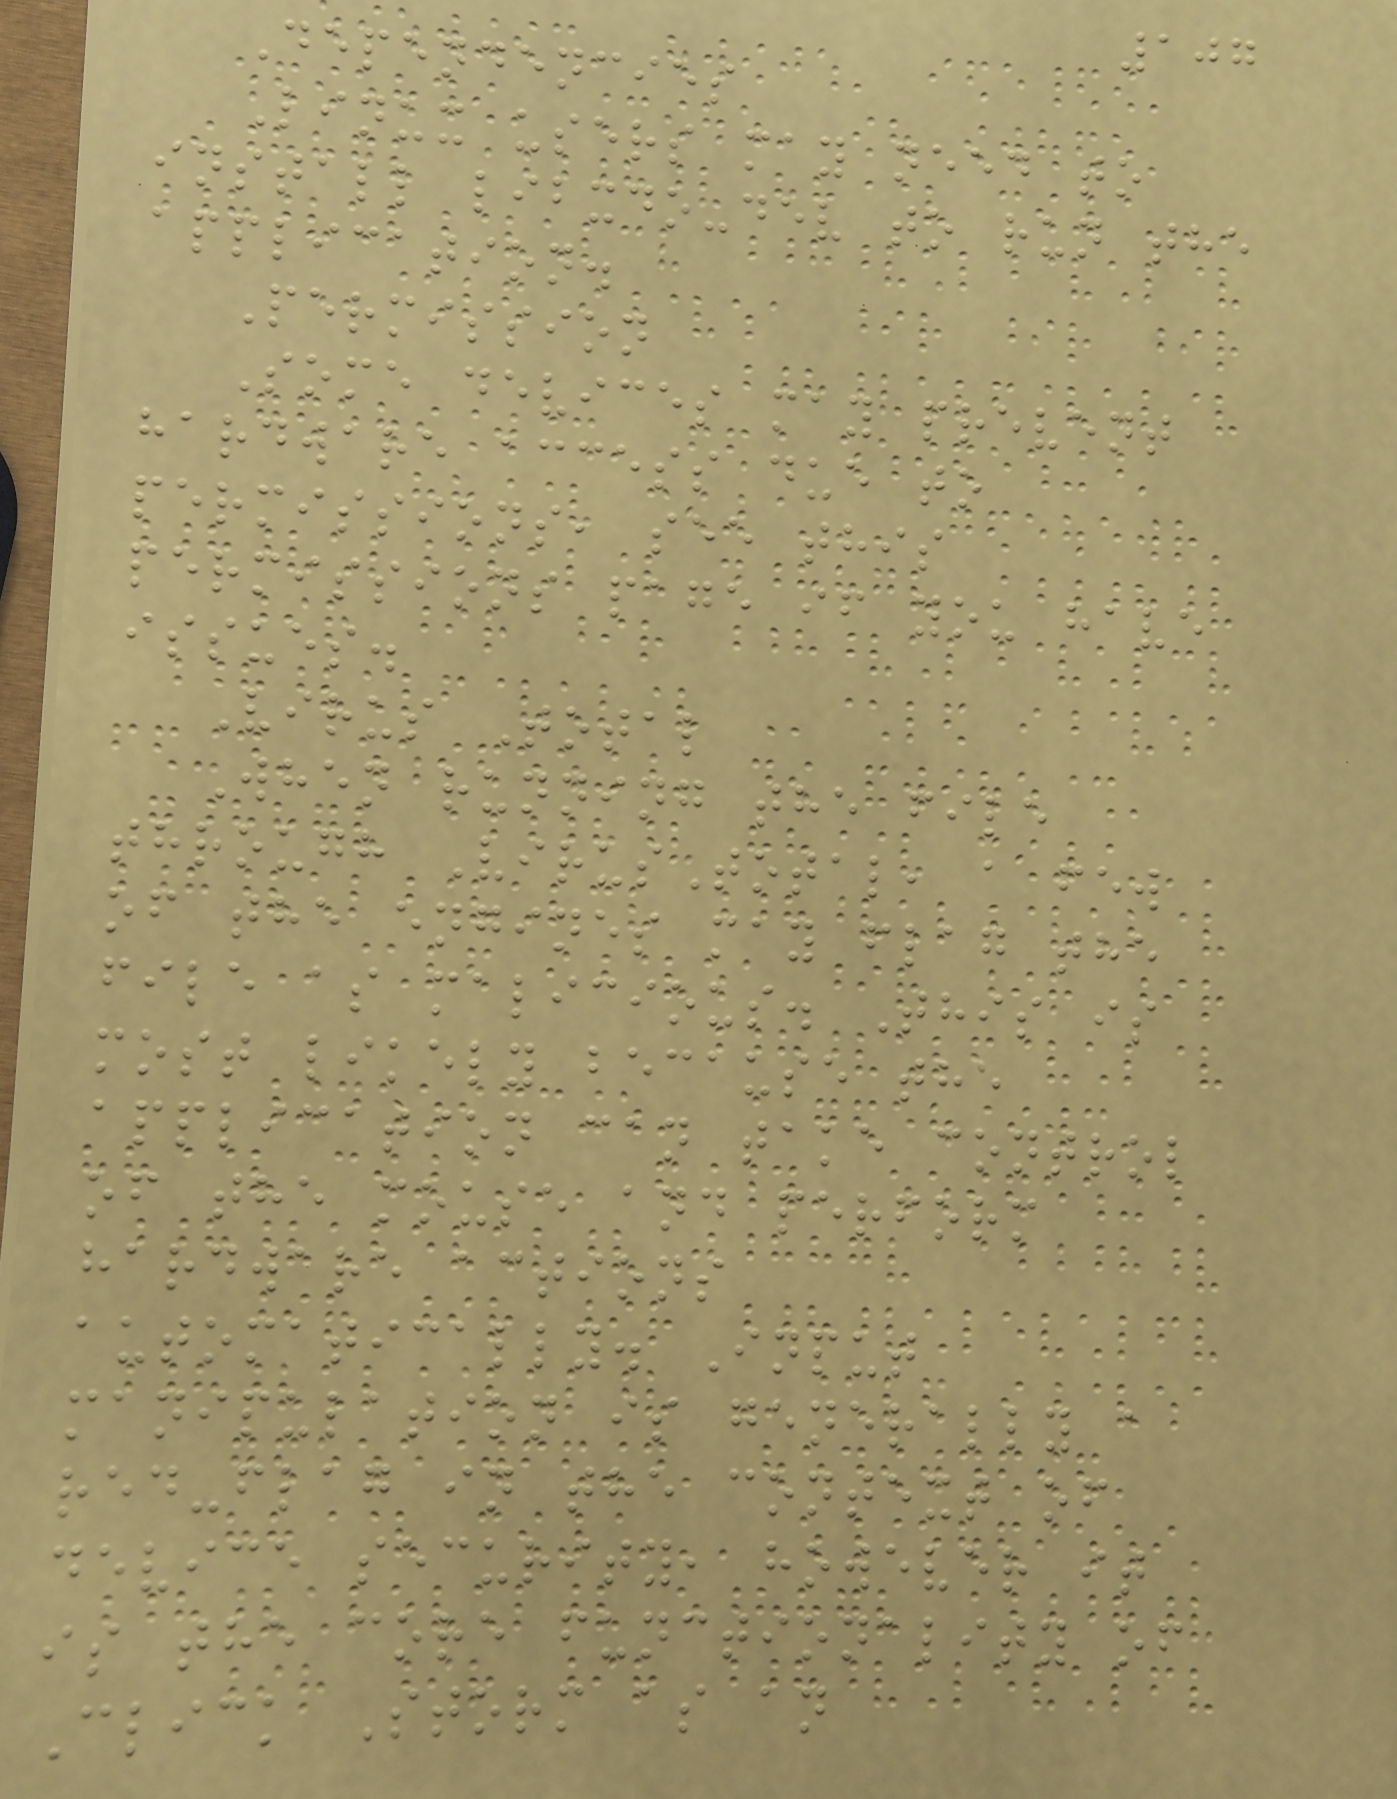107
Dependencies
Linux users may need to
install libxdo-dev to run the
application.
Permission
Some devices may prevent
hardware access due to
permissions, see this
permissions page if you have
issues.
Virus Total
When running the file
through VirusTotal, a few
of the engines may flag the
file as malicious. This is
most likely because the
application can take control
of the mouse and perform
hardware actions
automatically. Input
manipulation is generally a
red-flag in the context of
device security, however it
is the core functionality of
Click Storm as an
